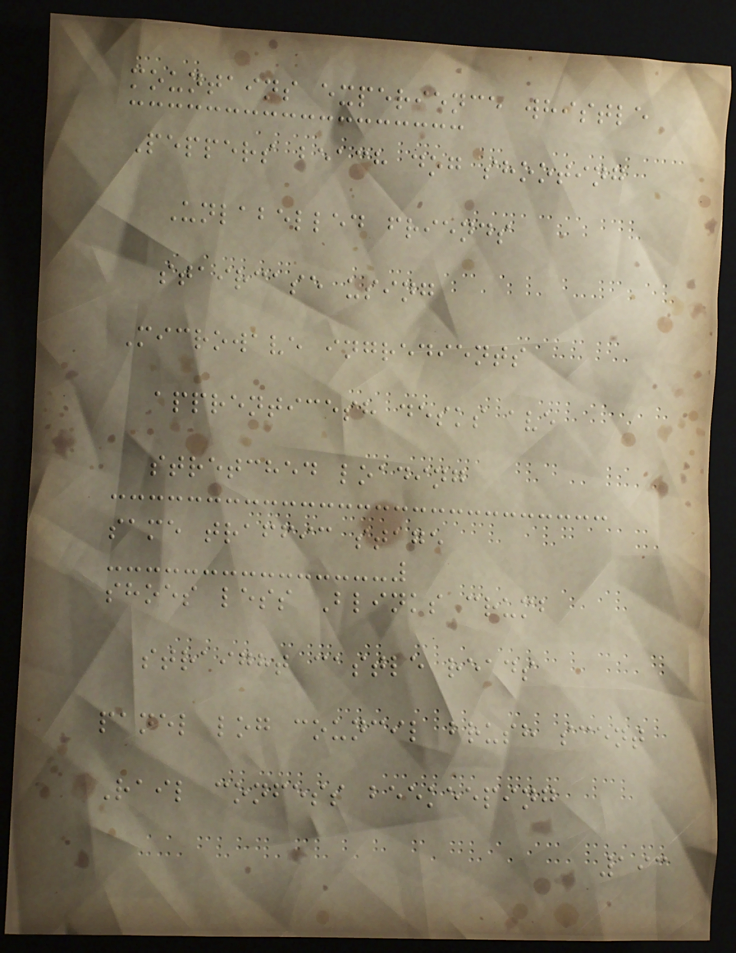mountains experience whistle
Peppers beach dog shooting
Unlabelled friends
staircase using
Microwave ingredients
apprenticesh desks ave
stretched loading
same traffic stage
shoes less Blinks crumb
straight castle reads
panel log council brush scent
Rail confess beekeeping
193
